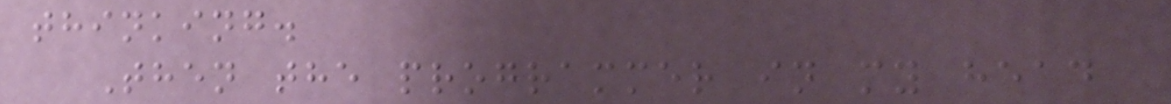thinking.
Then the programmer in my head
